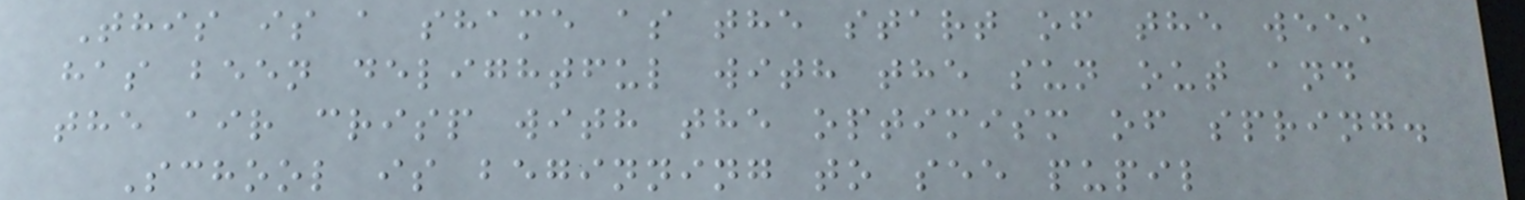This is a shame as the start of the week
has been delightful with the sun out and
the air crisp with the optimism of spring.
School is beginning to see pupil
